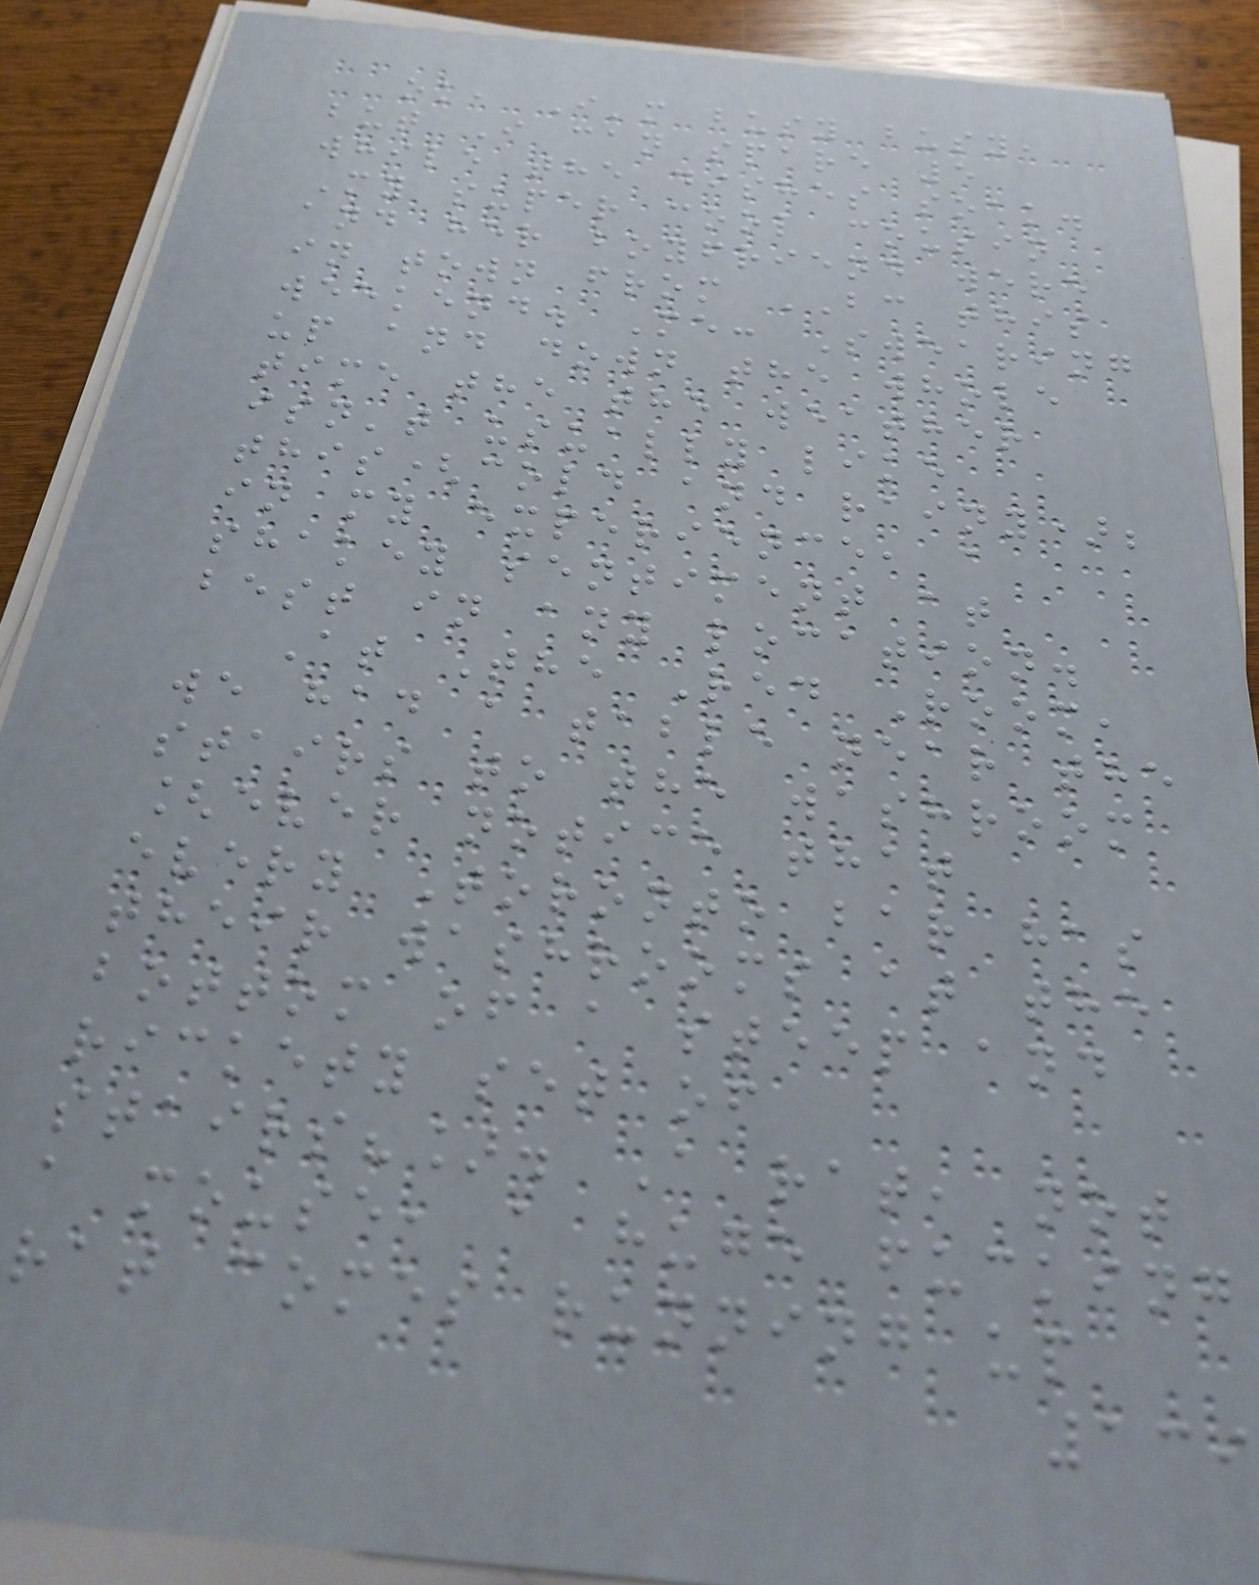ok, I'm busy busy,
but I can spare 5
while the dishes soak.
My super cool cousin
and her boyfriend were
in town from BC this
weekend. Me: Swearing
up and down the whole
time the the weather
isn't usually like
this(cold and rainy);
in my experience, a
shakey sentiment at
best in any location.
At The Red Room,
we had a table near the
stairs to the washroom
[ever notice that
every Toronto bar has
their washrooms at the
bottom of a steep and
rickety set of
stairs?]. A rat, not
a mouse, a huge fucking
rat comes running up
139
